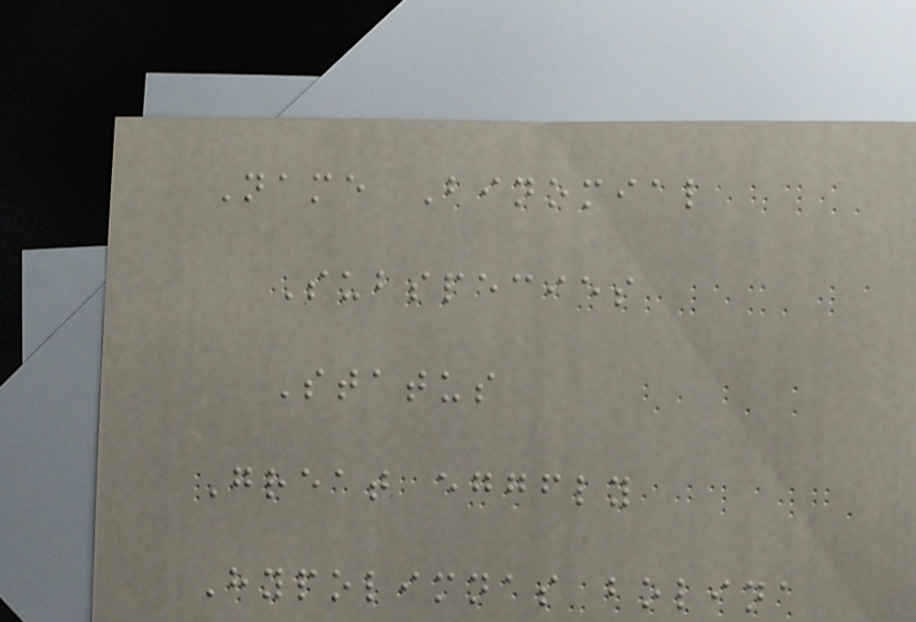Name Binomial
Subspecies
Status
Great eggfly
Hypolimnas bolina
